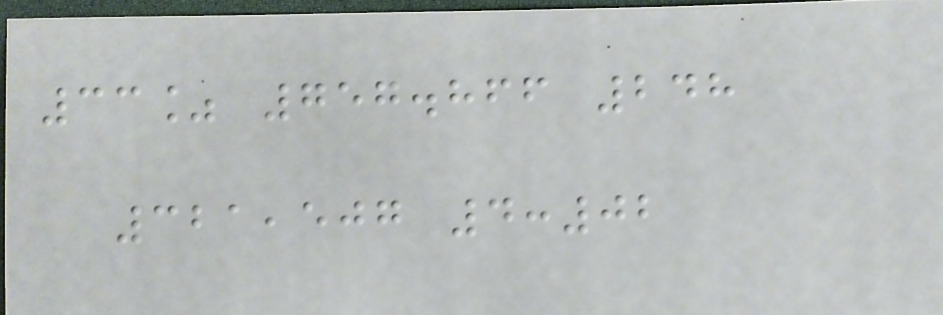33% 757.866 248
321,507 4:02
